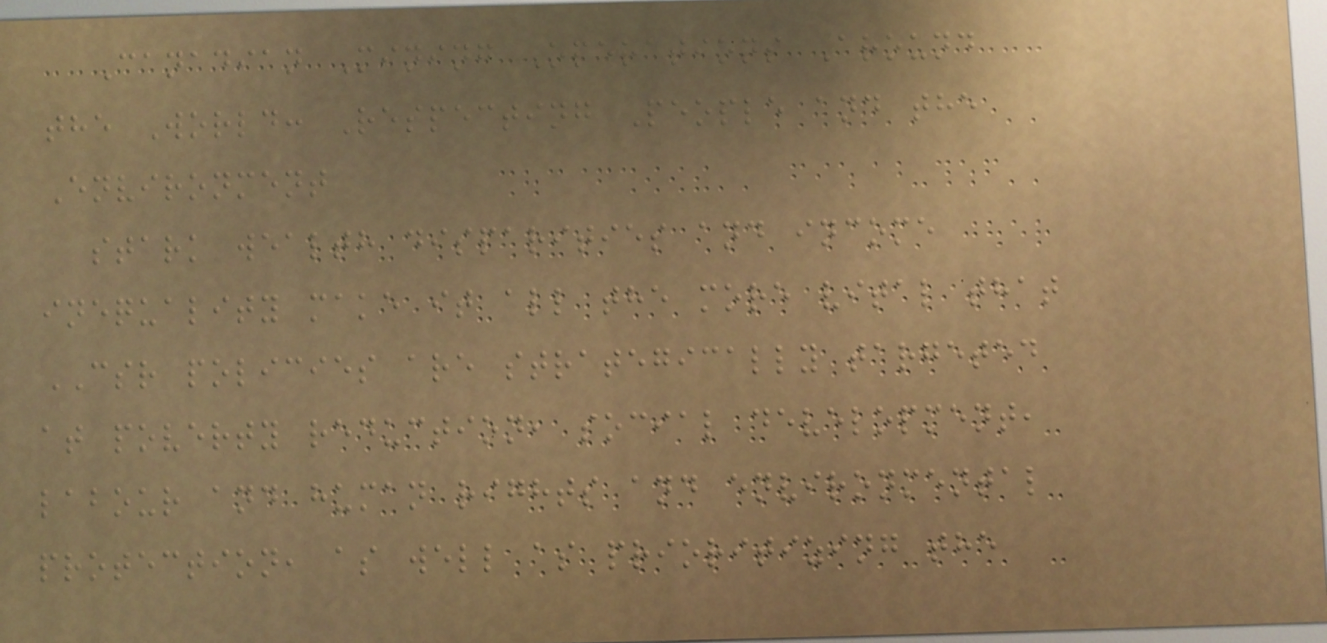Canadian Mining Operations Around
the World: Respecting People and the
Environment
stark wealth disparities and income
inequality make it all the more vital that
CSR policies are strategically targeted
at poverty reduction, social development,
labour and human rights and environmental
protection, as well as prioritizing the
